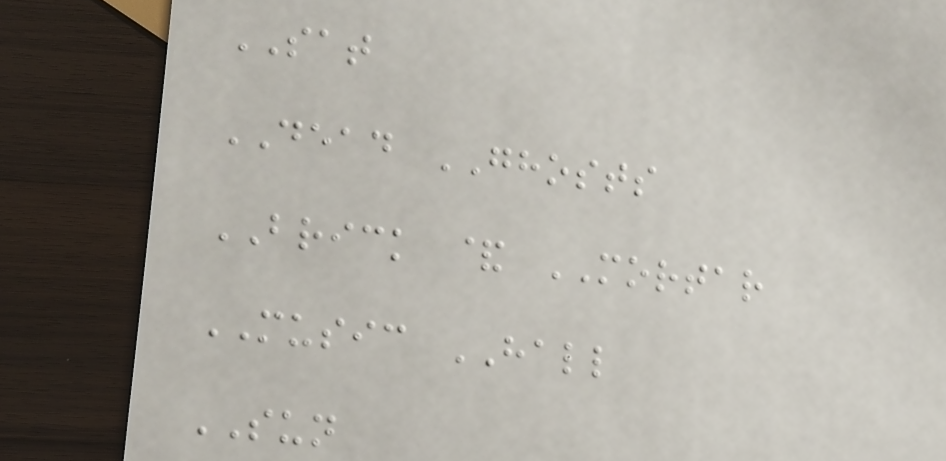SAT
DEAD GHOSTS
BRICK & MORTAR
MUSIC HALL
SUN
